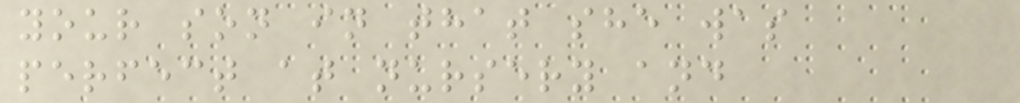your son in that she was
perfect at nursery and
